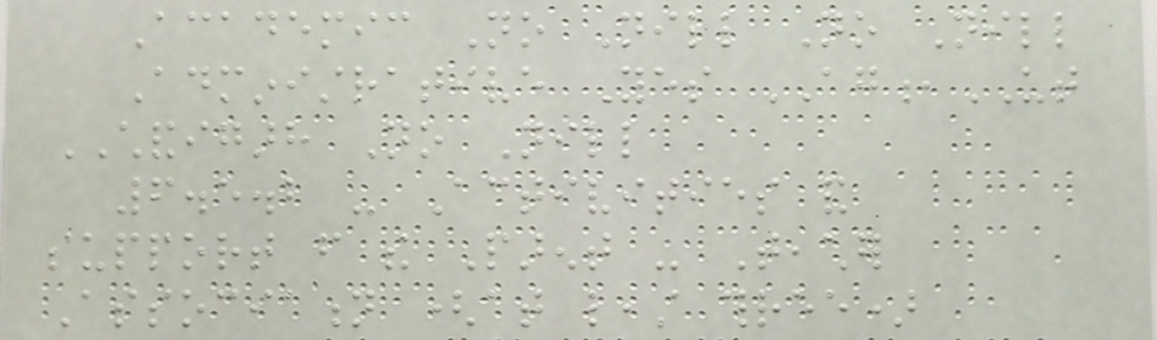Academic No Nill No Nill
Administrative Yes AG,UT
CHANDIGARH No Nill
6.5.2 - Activities and
support from the Parent - Teacher
Association (at least three)
